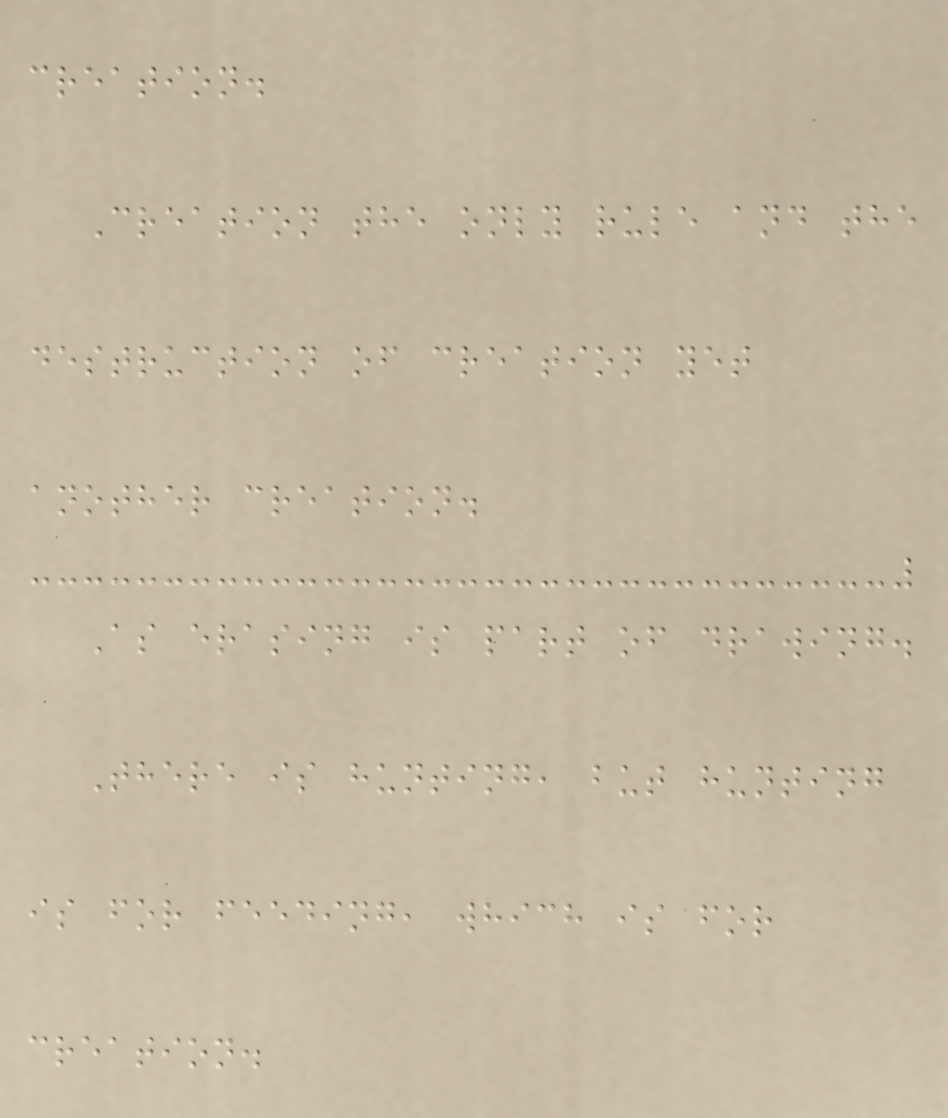creation.
Creation the only rule and the
destruction of creation yet
another creation.
As erasing is part of drawing.
There is hunting, but hunting
is for feeding, which is for
creation.
